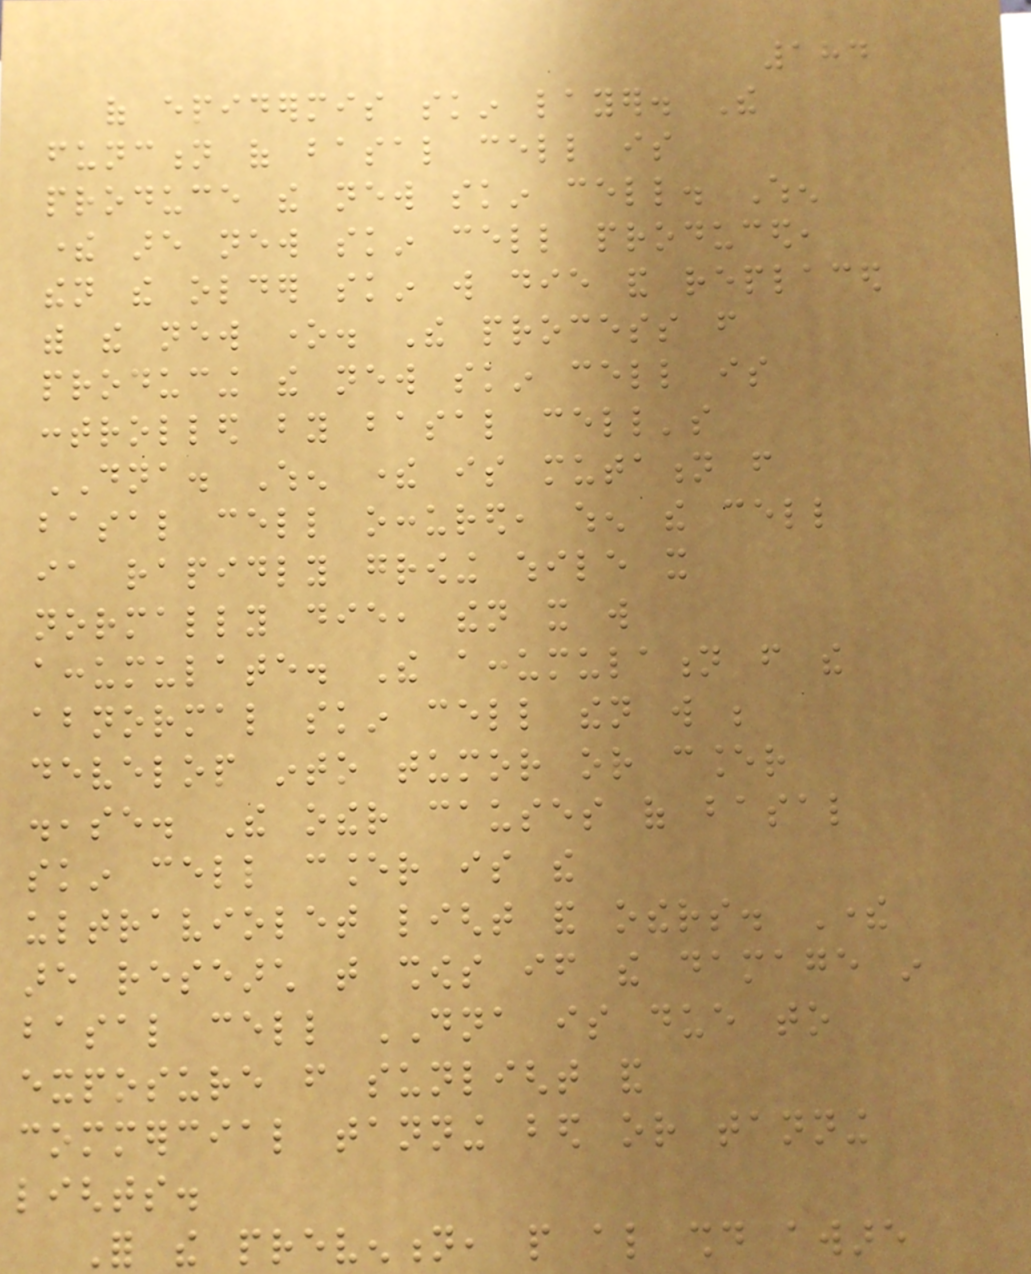184
of epidermis skin layer. The
function of basal cell is
produce the new skin cell. When
there are new skin cell produced,
then the older skin will die and replaced
with the new one. The process from
producing the new skin cell is
controlled by basal cell's
DNA. When there is mutation from
basal cell occured, when the cell
ia rapidly growing while it
normally die, then it will
accumulate. The accumulation from the
abnormal skin cell then will be
develop into tumor or cancer
disease. The other causes of basal
skin cell cancer is the
ultraviolet light and others. There
are research that shows if the damage in
basal cell DNA is due to
exposure from sunlight and
commercial tanning bed or tanning
lights.
For the prevention, people also should aware
